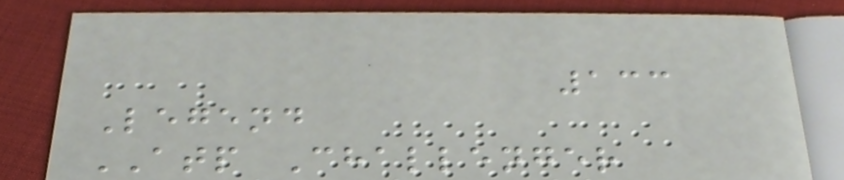133
Legend
ATP Challenger
